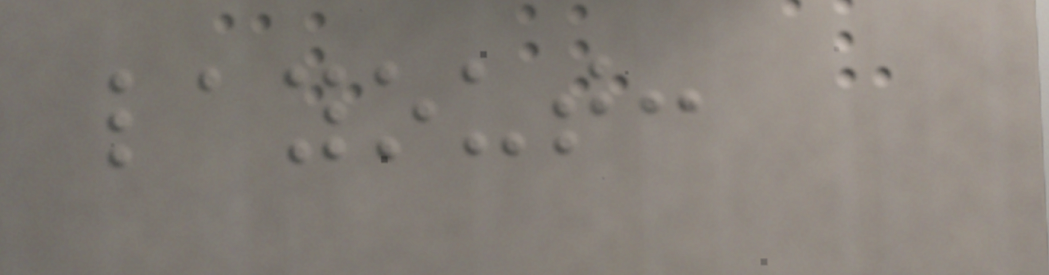layout:
